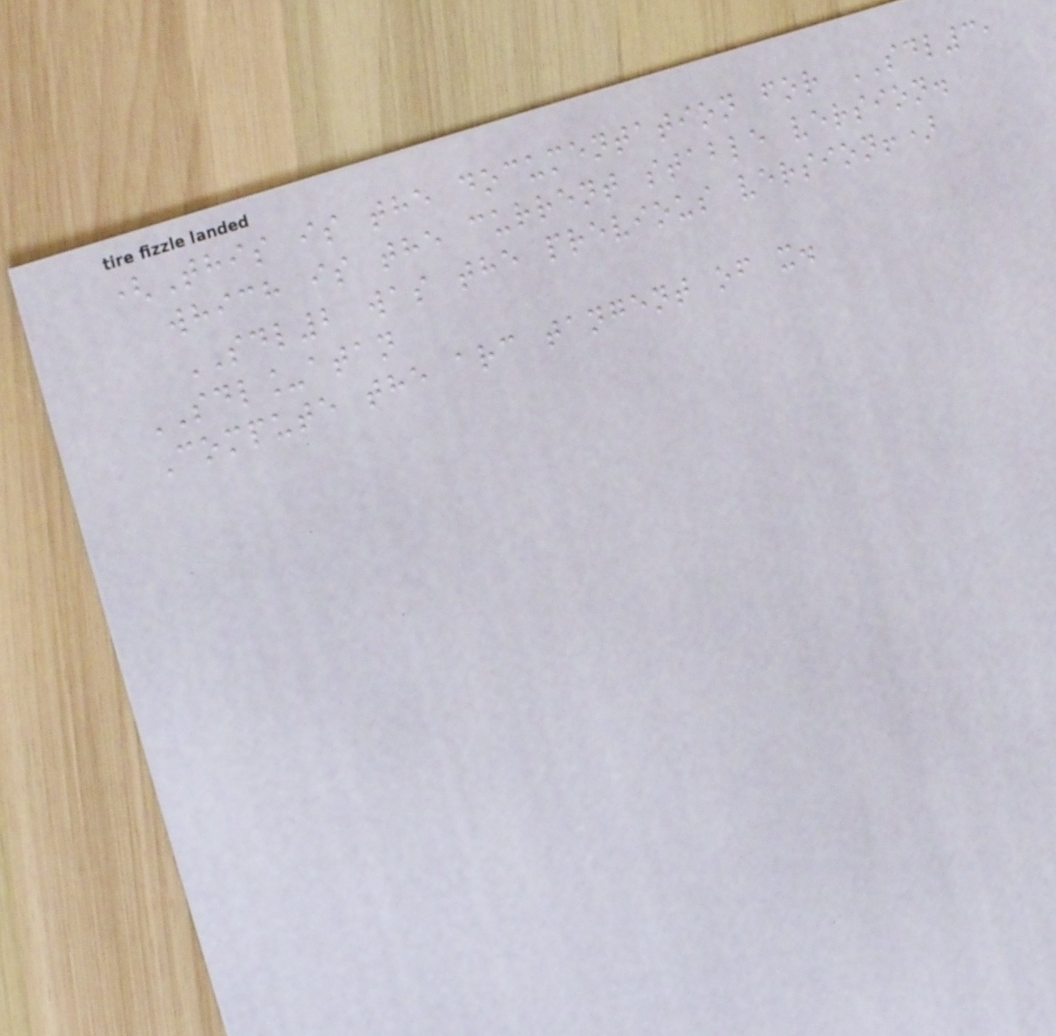(This is the documentation for SDL3,
which is the current stable version.
SDL2 was the previous version!)
SDL_atan
Compute the arc tangent of x.
